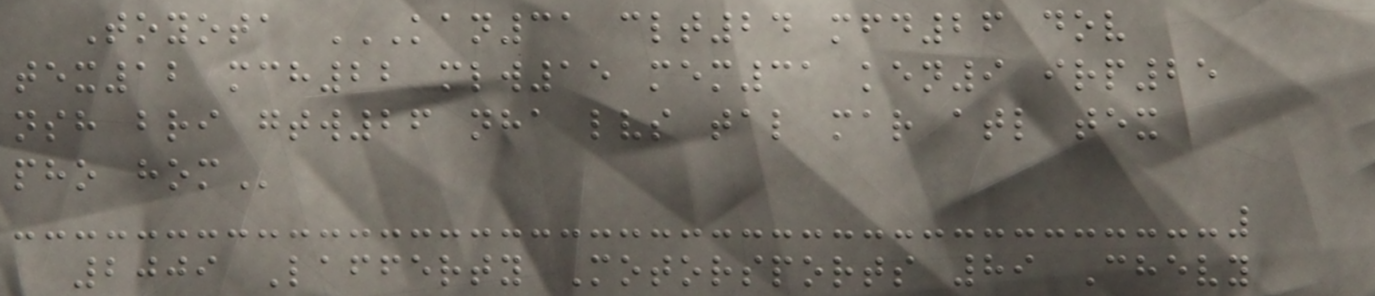Toyota KAN31 CLT24 MFD26 DOV
TEX12 MCH22 MLW15 MEM31 KEN9 IRP25
NSH BRI GTW26 NHA LVS TAL MAR ATL TEX
PHO HOM
2009 Lafferty Motorsports 89 Chevy
